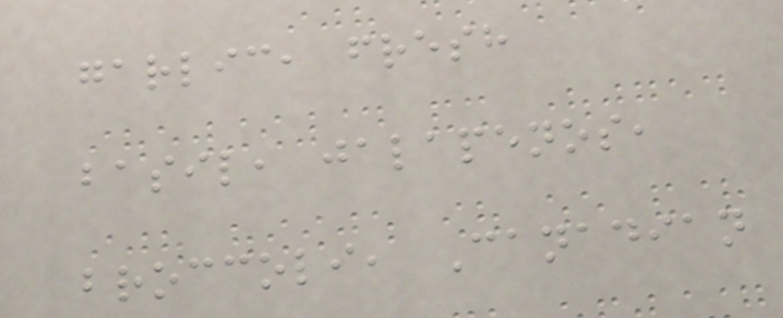garlic, fresh
basil, jalapenos,
broccoli, Canadian
